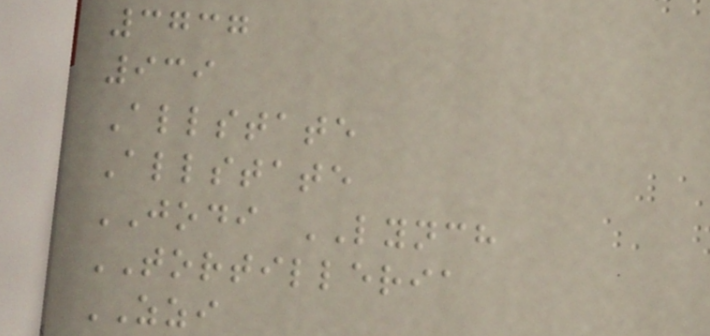3737
939
Allstate
Allstate
JODI LYNCH
TORTILLERIA
ZZI
